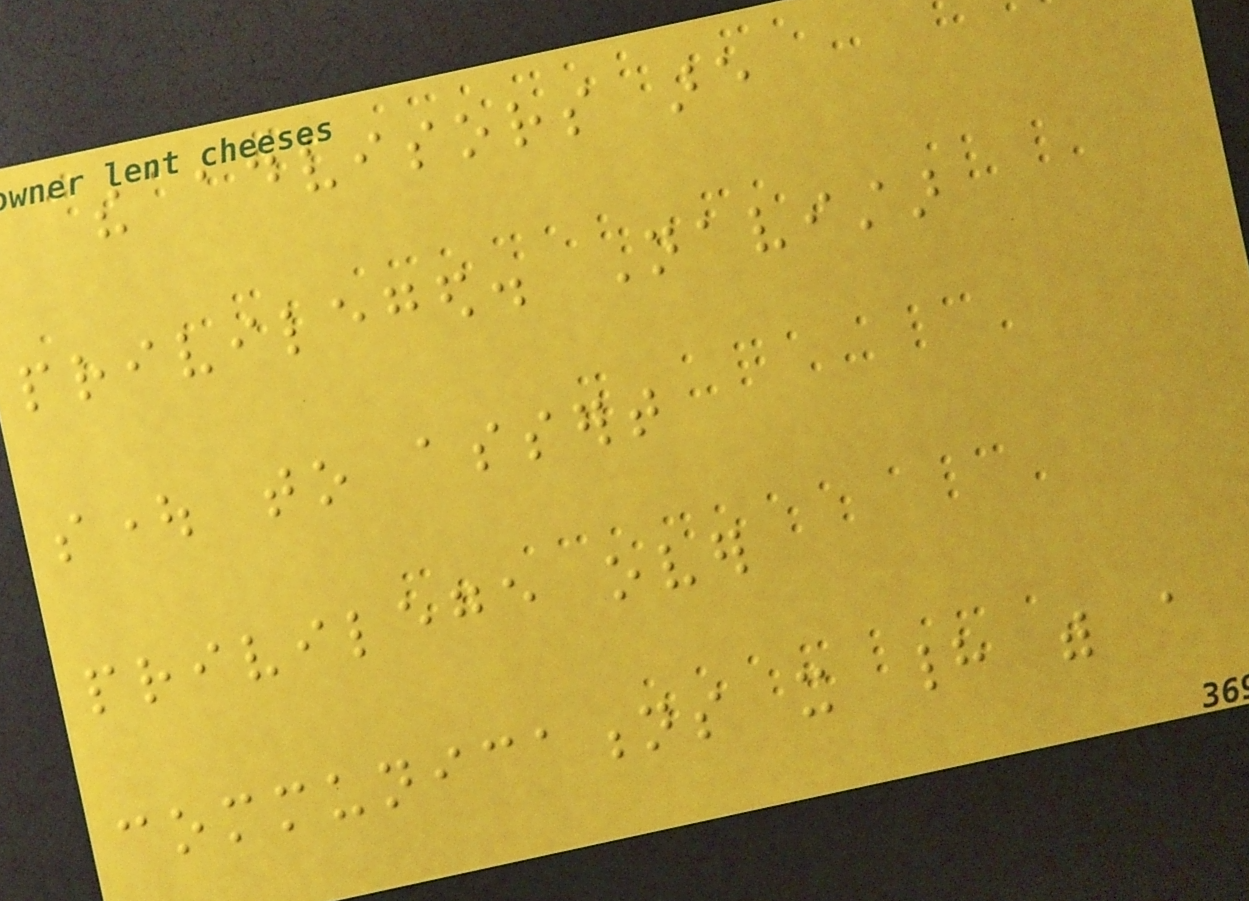the advisors are
privileged. Navistar
sought to assert
privilege over
communications it had with a
